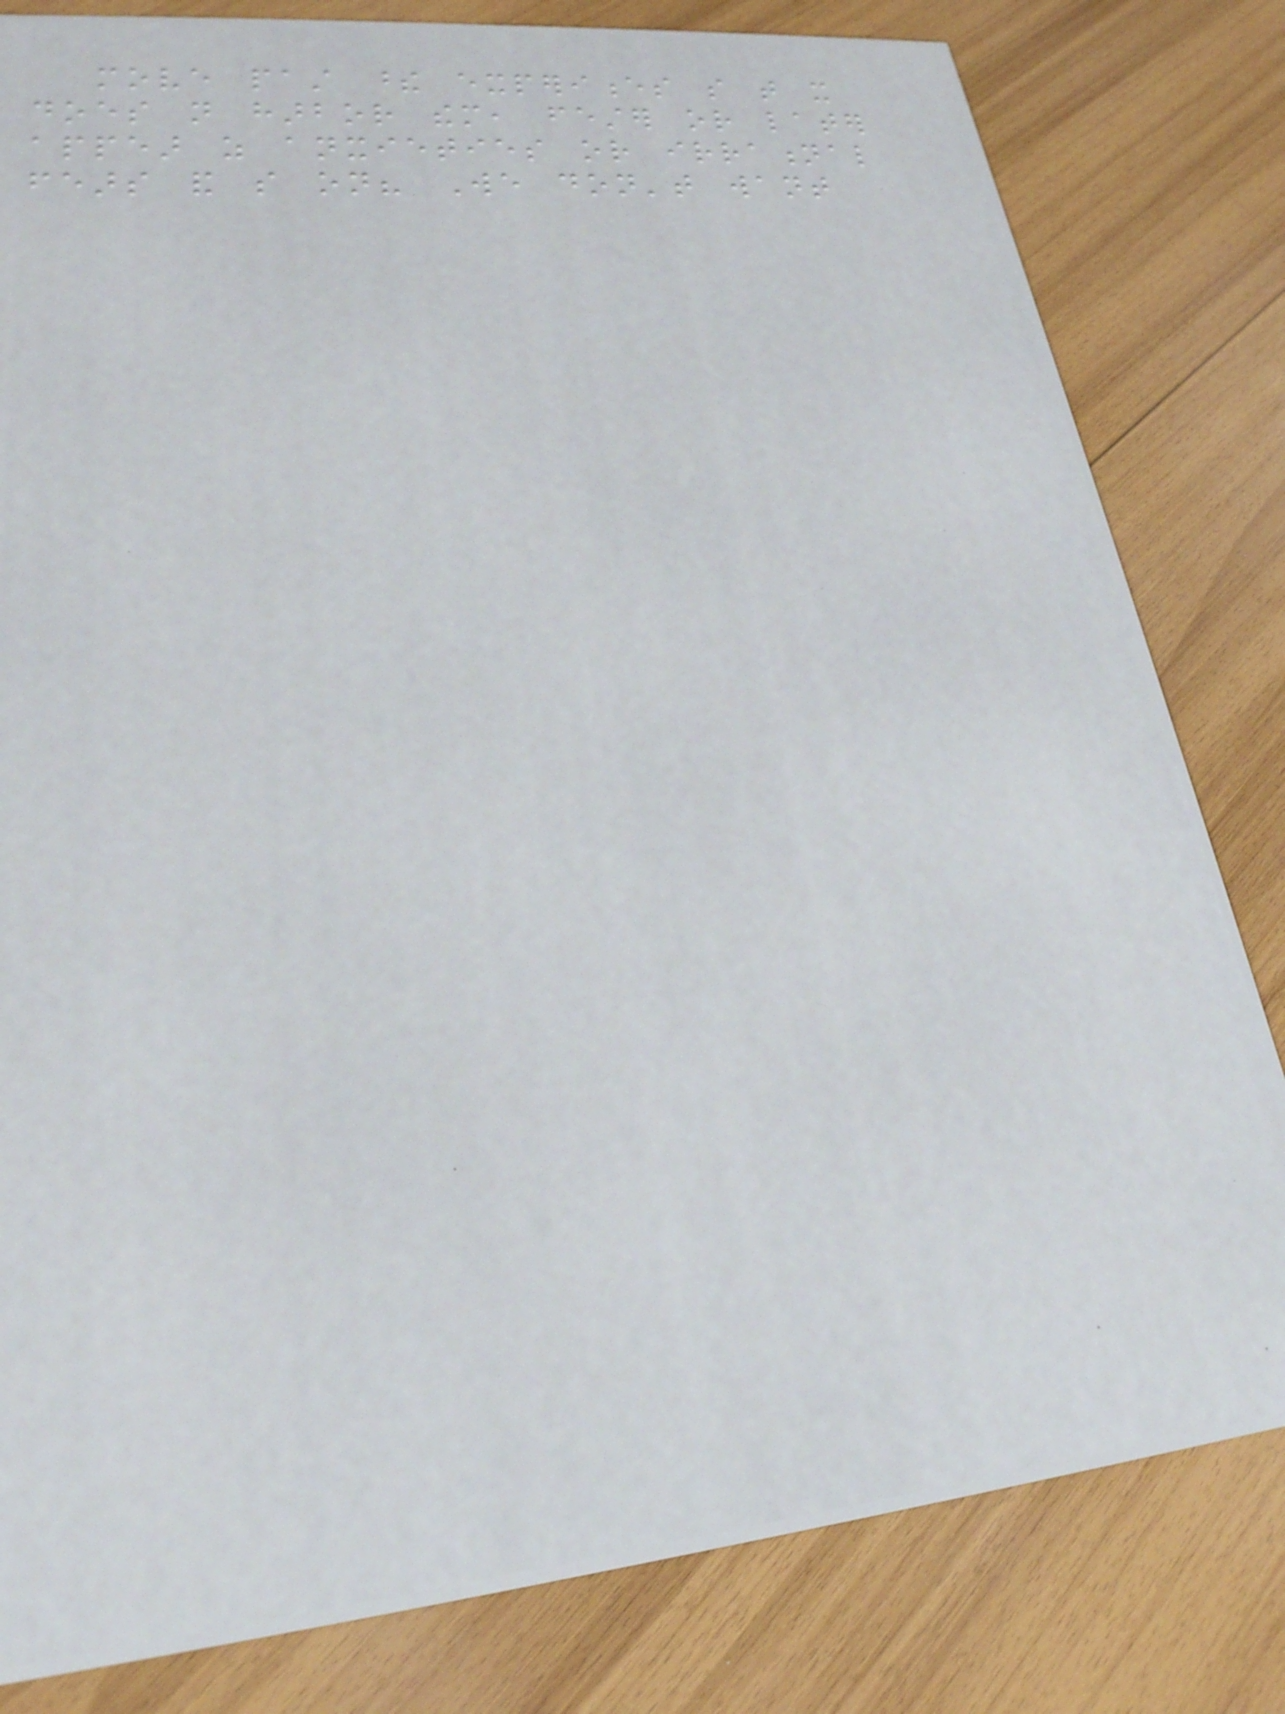move past these experiences so that it
does not harbor them, fester or later
appear as anxieties or irrational
fears and so on? We don't want
